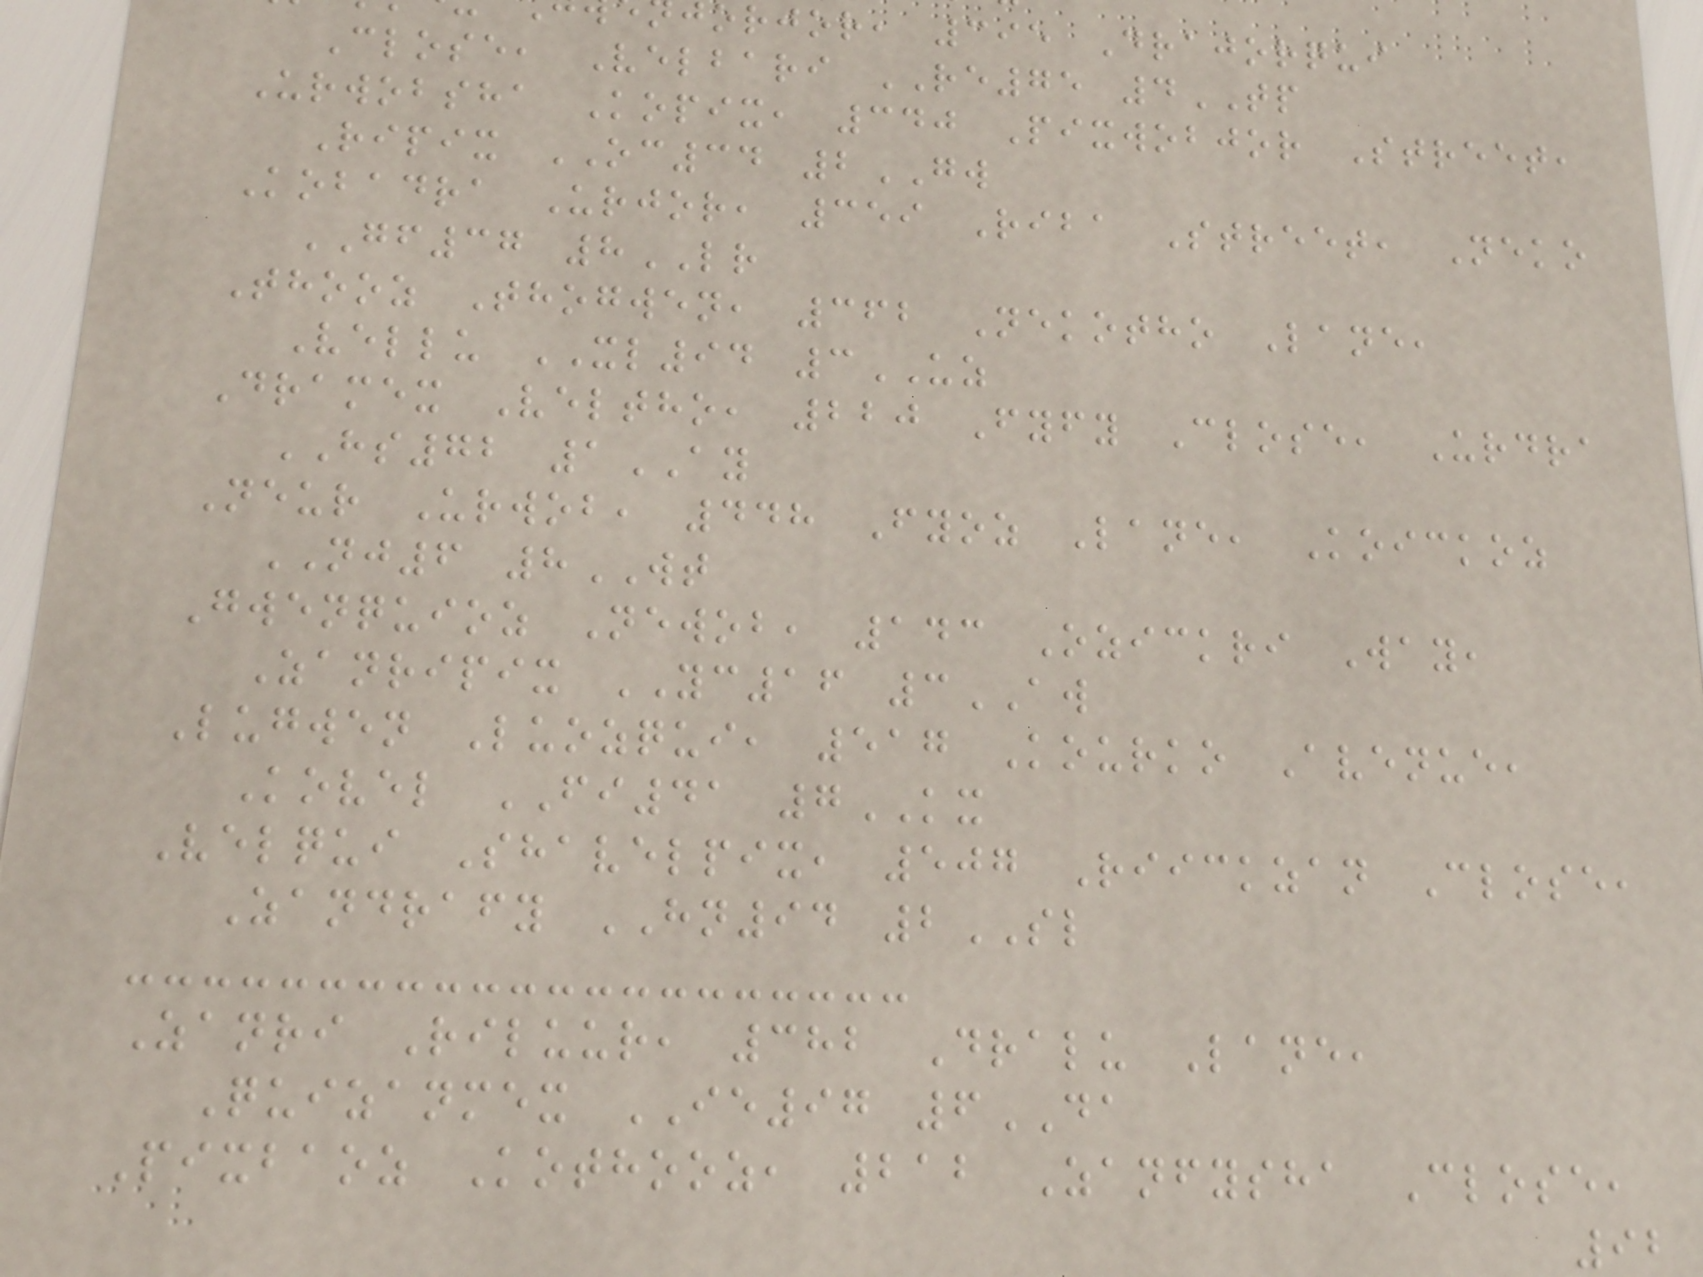orjor, 395 Drajorqui
Close, Velbari RE75 4TP
Urwobsha Kopix, 340 Pixwobjor Street,
Ripix OC34 2GW
Kobadra Urjor, 359 Riba Street, Neko
GF37 8LR
Thooz Thogwen, 362 Nekotho Lane,
Vellu XL94 3UZ
Dramex Veltho, 220 Fyfy Close, Urdra
HS72 1AY
Neur Urwob, 448 Fyoz Lane, Koickoz
NJ6 8WT
Gwenquioz Newob, 143 Ozickri Way,
Zanripix YC16 3AW
Lugwen Luozqui, 517 Kourko Avenue,
Kovel FI41 7KX
Velqui Shavelpix, 507 Riickzan Close,
Zandrafy HN94 2SL
Zanri Riluur, 382 Dralu Lane,
Quizanmex IE97 6DA
Pixbaoz Kothooz, 212 Zanfysha Close,
92
